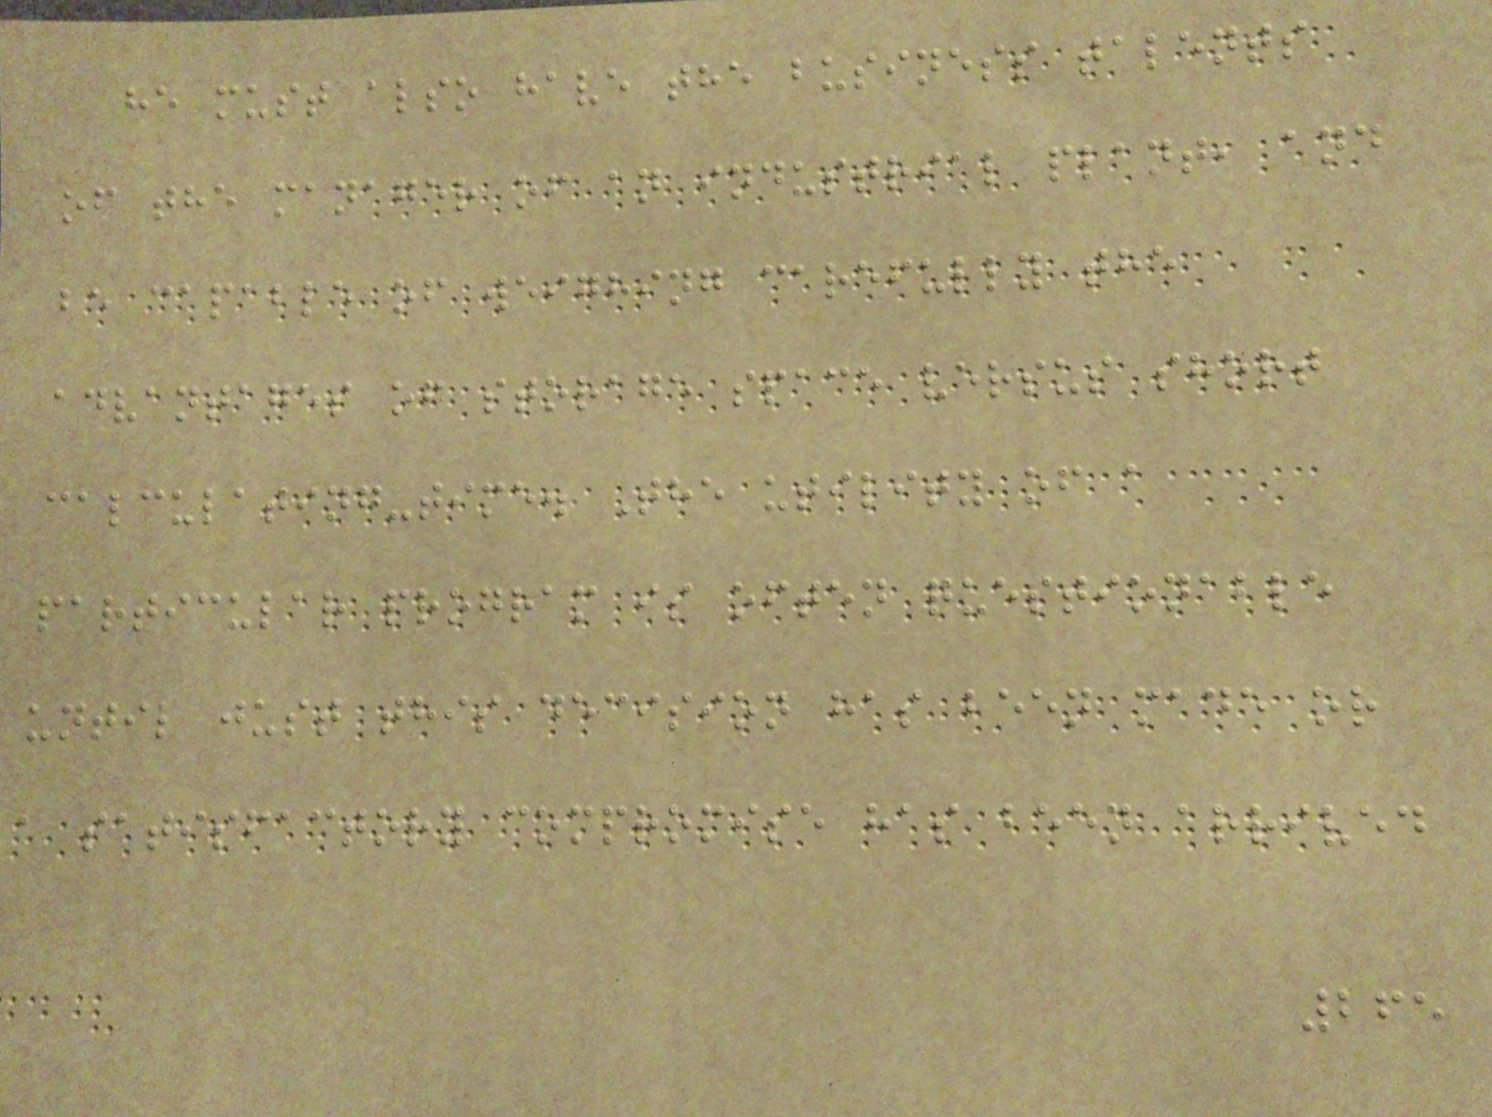he must also have the business talents
of the manager of an industrial plant, and
be capable of weighing carefully the
advantages of storage space versus short
calculating-time. The utility of a
particular program is often questionable
until just this decision has been made or
a satisfactory compromise has been arrived
265
